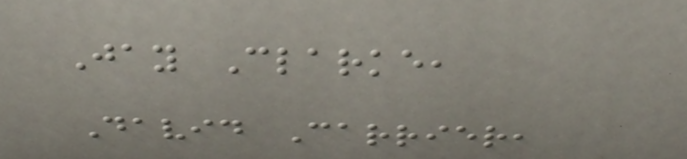Jay Clarke,
David Carrier,
